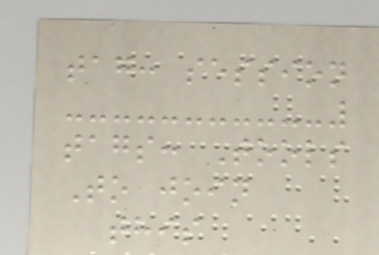tag: session
tags: Tools
To join
this
